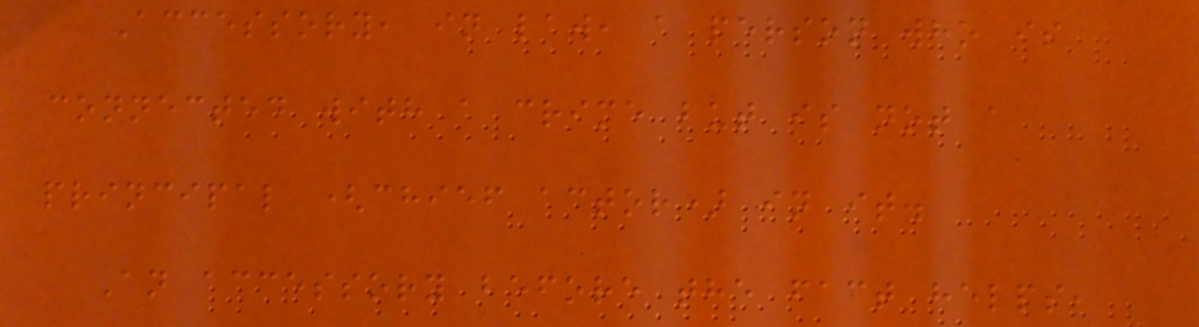Accessory, in law, a person who is
connected with a crime but is not a
principal (chief actor) in it.
An accessory before the fact helps,
